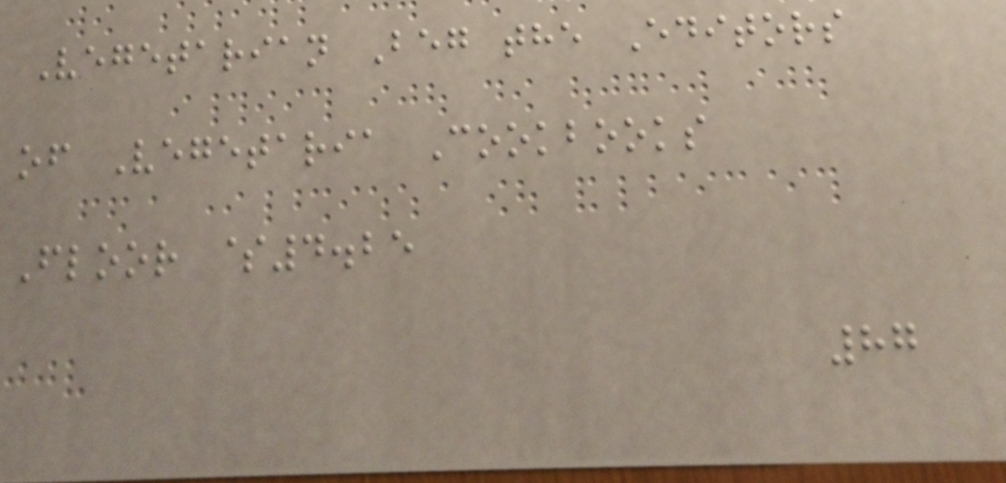Vegetarian Beg the Editors
of Vegetaria Cookbooks
Floor $4.25
87
